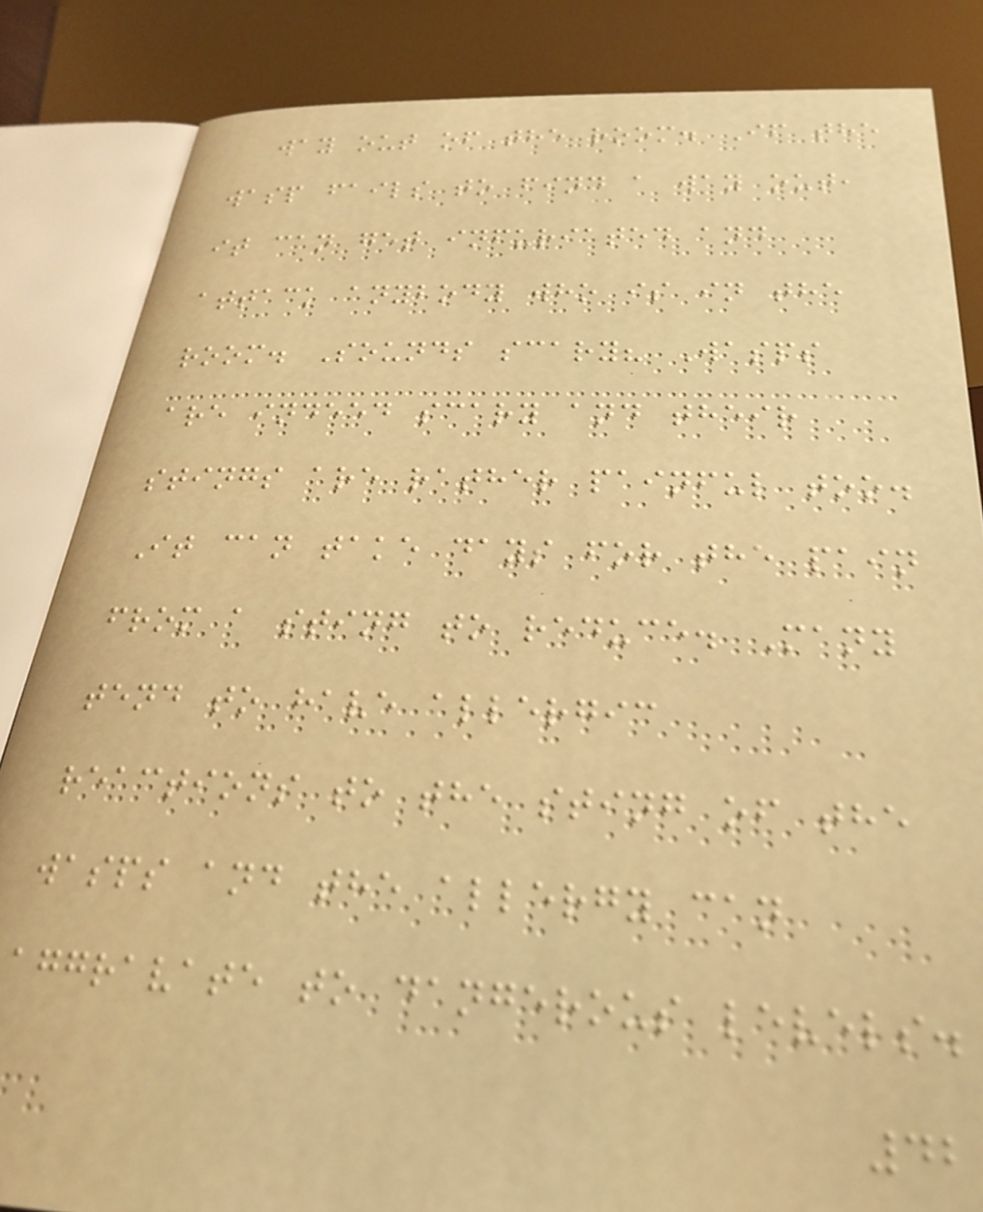way out of the room. If the
wasp fails to find a way out,
it can get infuriated and
attack anybody who is in the
room. Sounds scary? Wasps
are indeed scary and their
stings are rather painful too.
It can take days for the pain
from a sting to reduce. Many
tend to have allergic
reactions to the sting of the
wasps and the allergy can
aggravate to dangerous levels.
42
